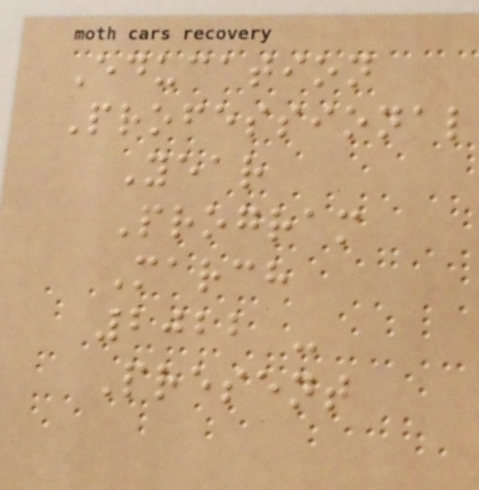Education
Professional
Year
Program
March
2022 -
Present
